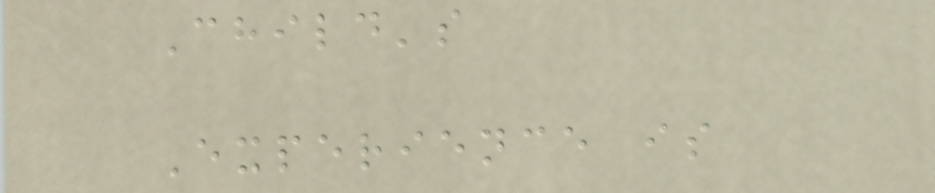Child's
Experience is
